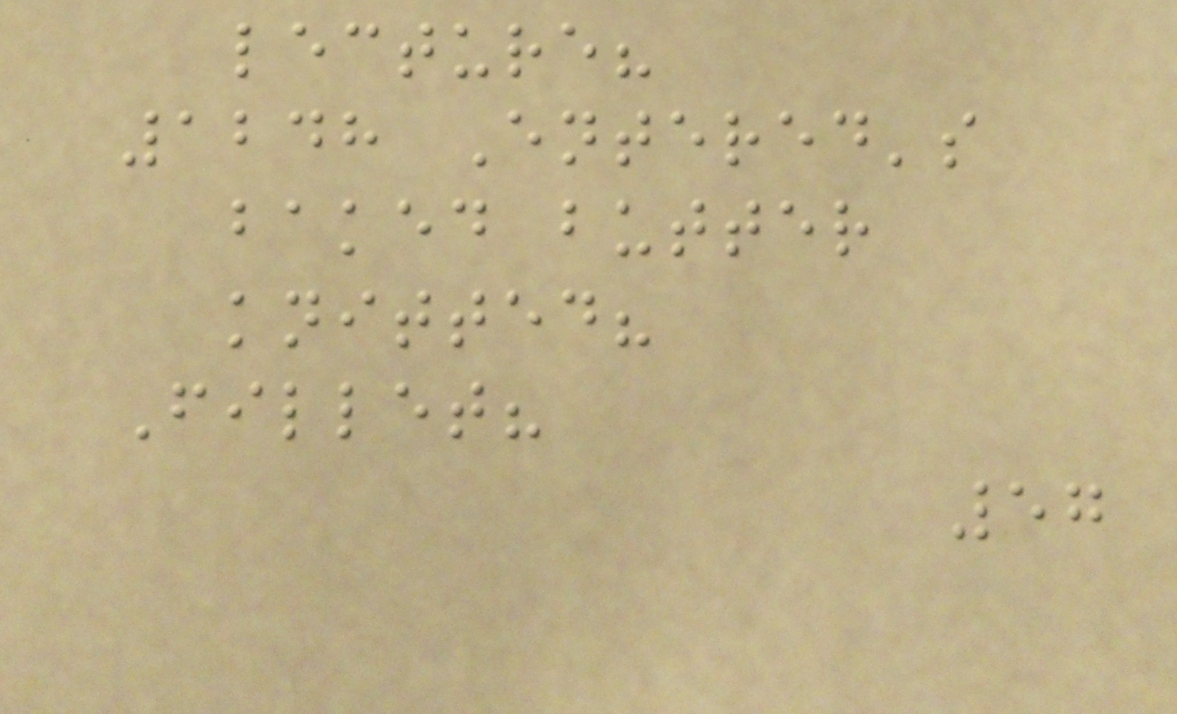lecture?
1248 Entered's
baked butter
knitted?
Fillet?
57
